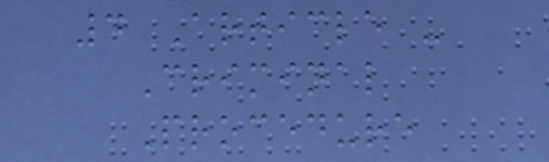4 Article -
Criminal
Procedure
